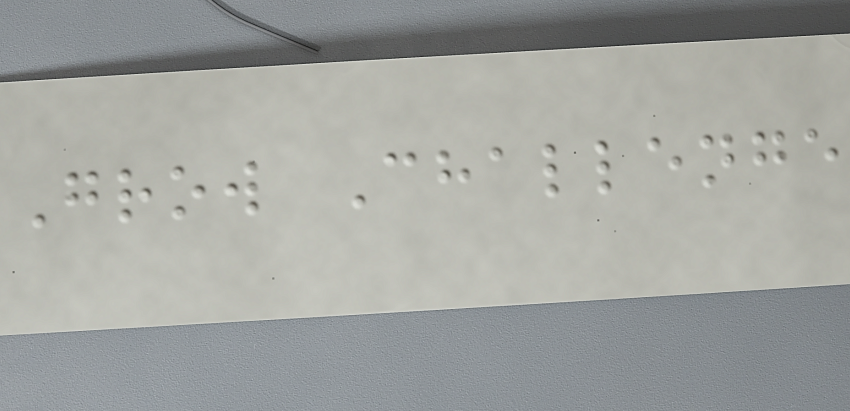Grow Challenge
